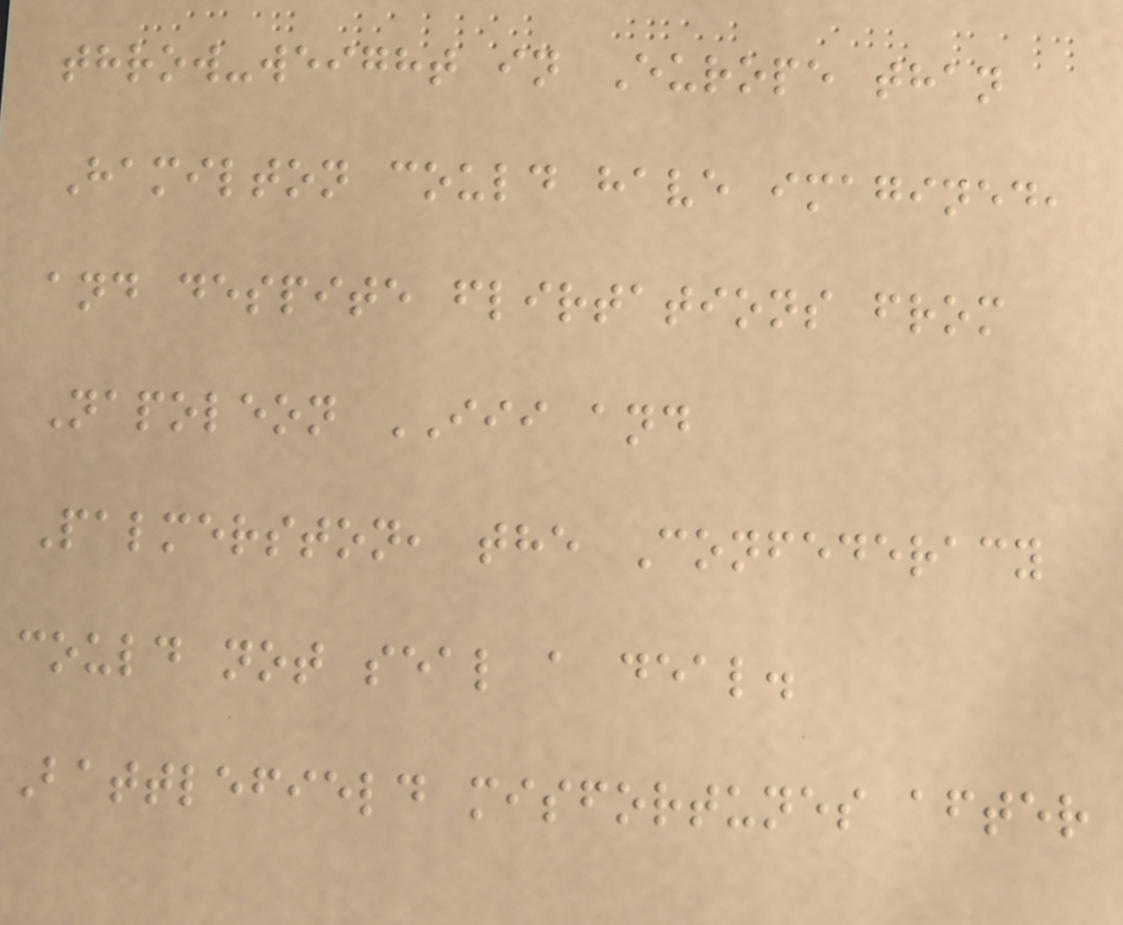throw-weight in Europe than
Hamilton could have imagined,
and despite flirtations from
Napoleon III and
Palmerston, the Confederacy
could not seal a deal.
Battlefield misfortunes after
